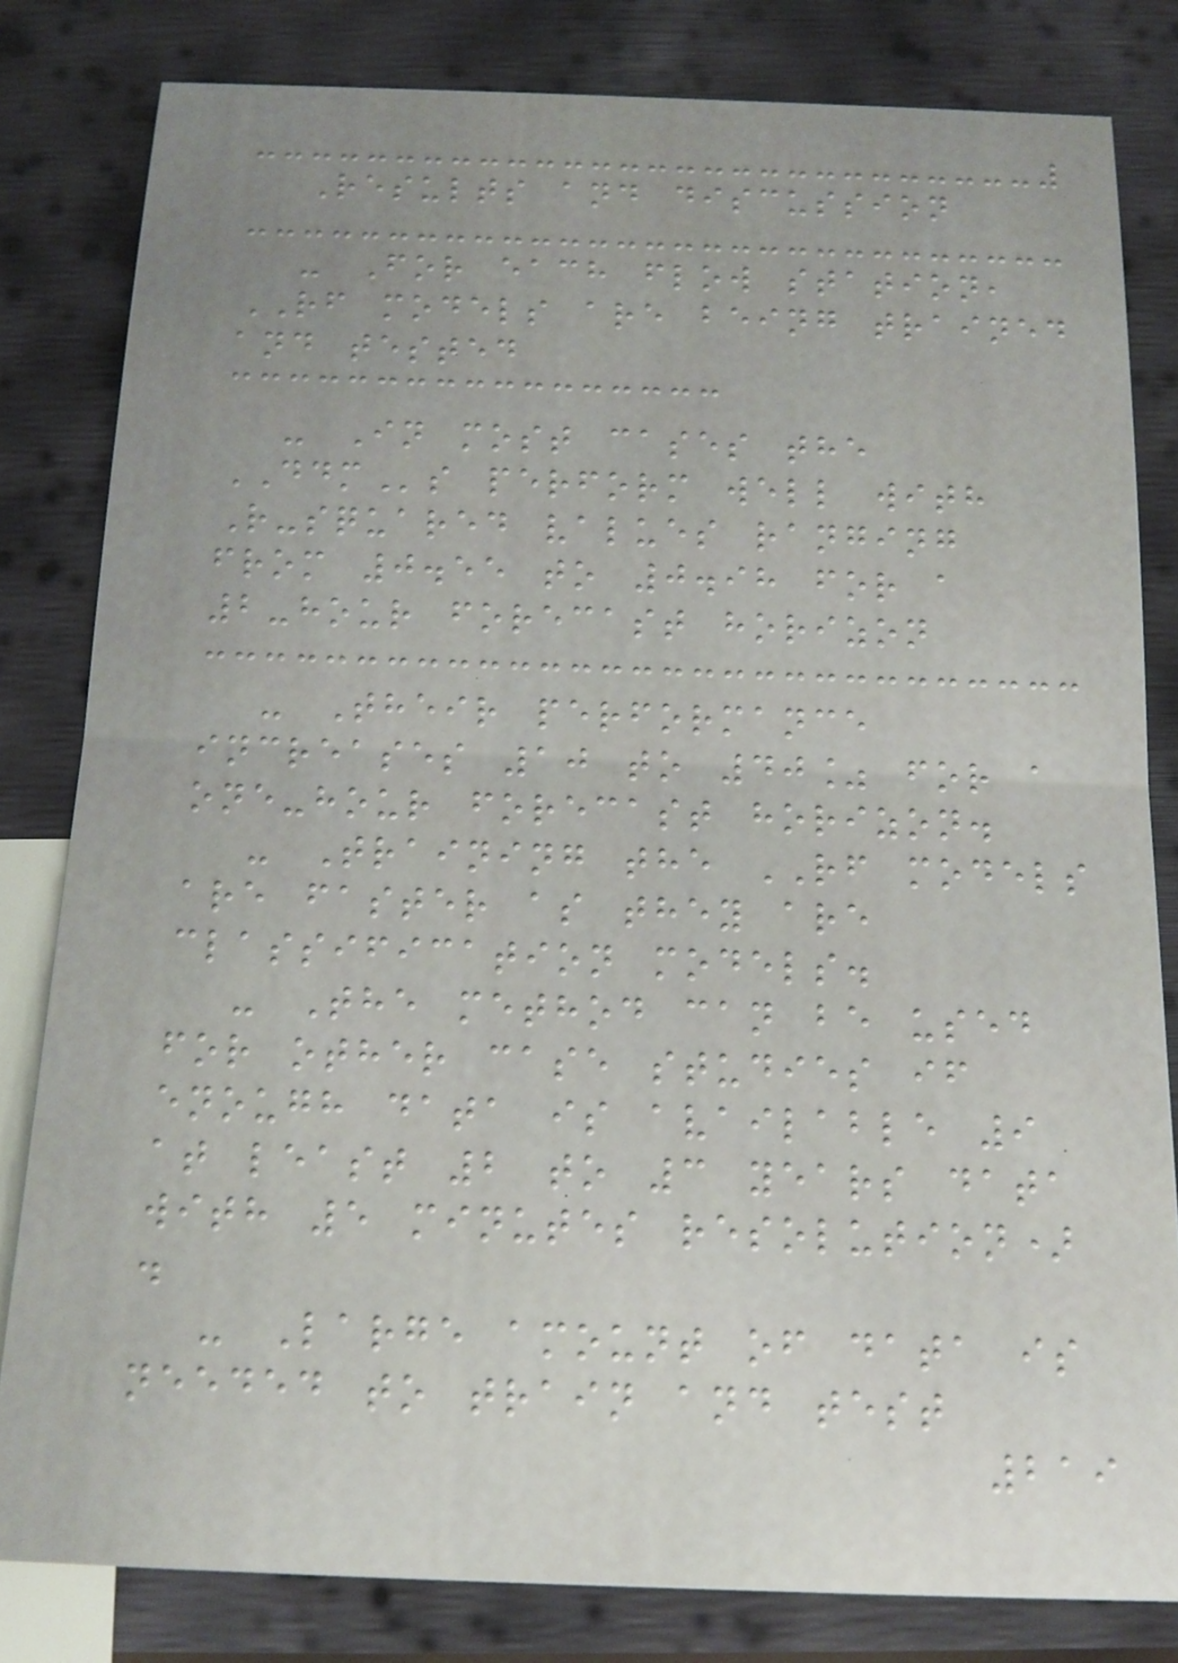Results and discussion
- For each flow station,
RF models are being trained
and tested
- In most cases the
DDMs perform well with
R-squared values ranging
from 0.55 to 0.98 for a
2-hour forecast horizon
- Their performance
increases 10 to 40% for a
one-hour forecast horizon.
- Training the RF models
are faster as they are
classification models.
- The method can be used
for other case studies if
enough data is available 9
at least 2 to 3 years data
with 5 minutes resolution)
.
- Large amount of data is
needed to train and test
219
